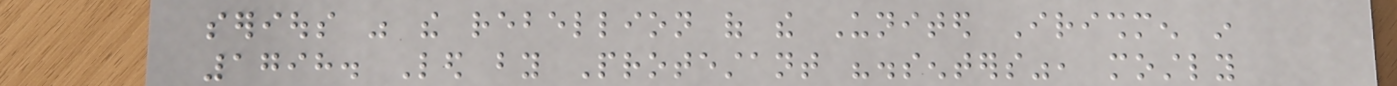serious was the rebellion of the United Irishmen in
1798. Led by Protestant "dissenters", mostly
